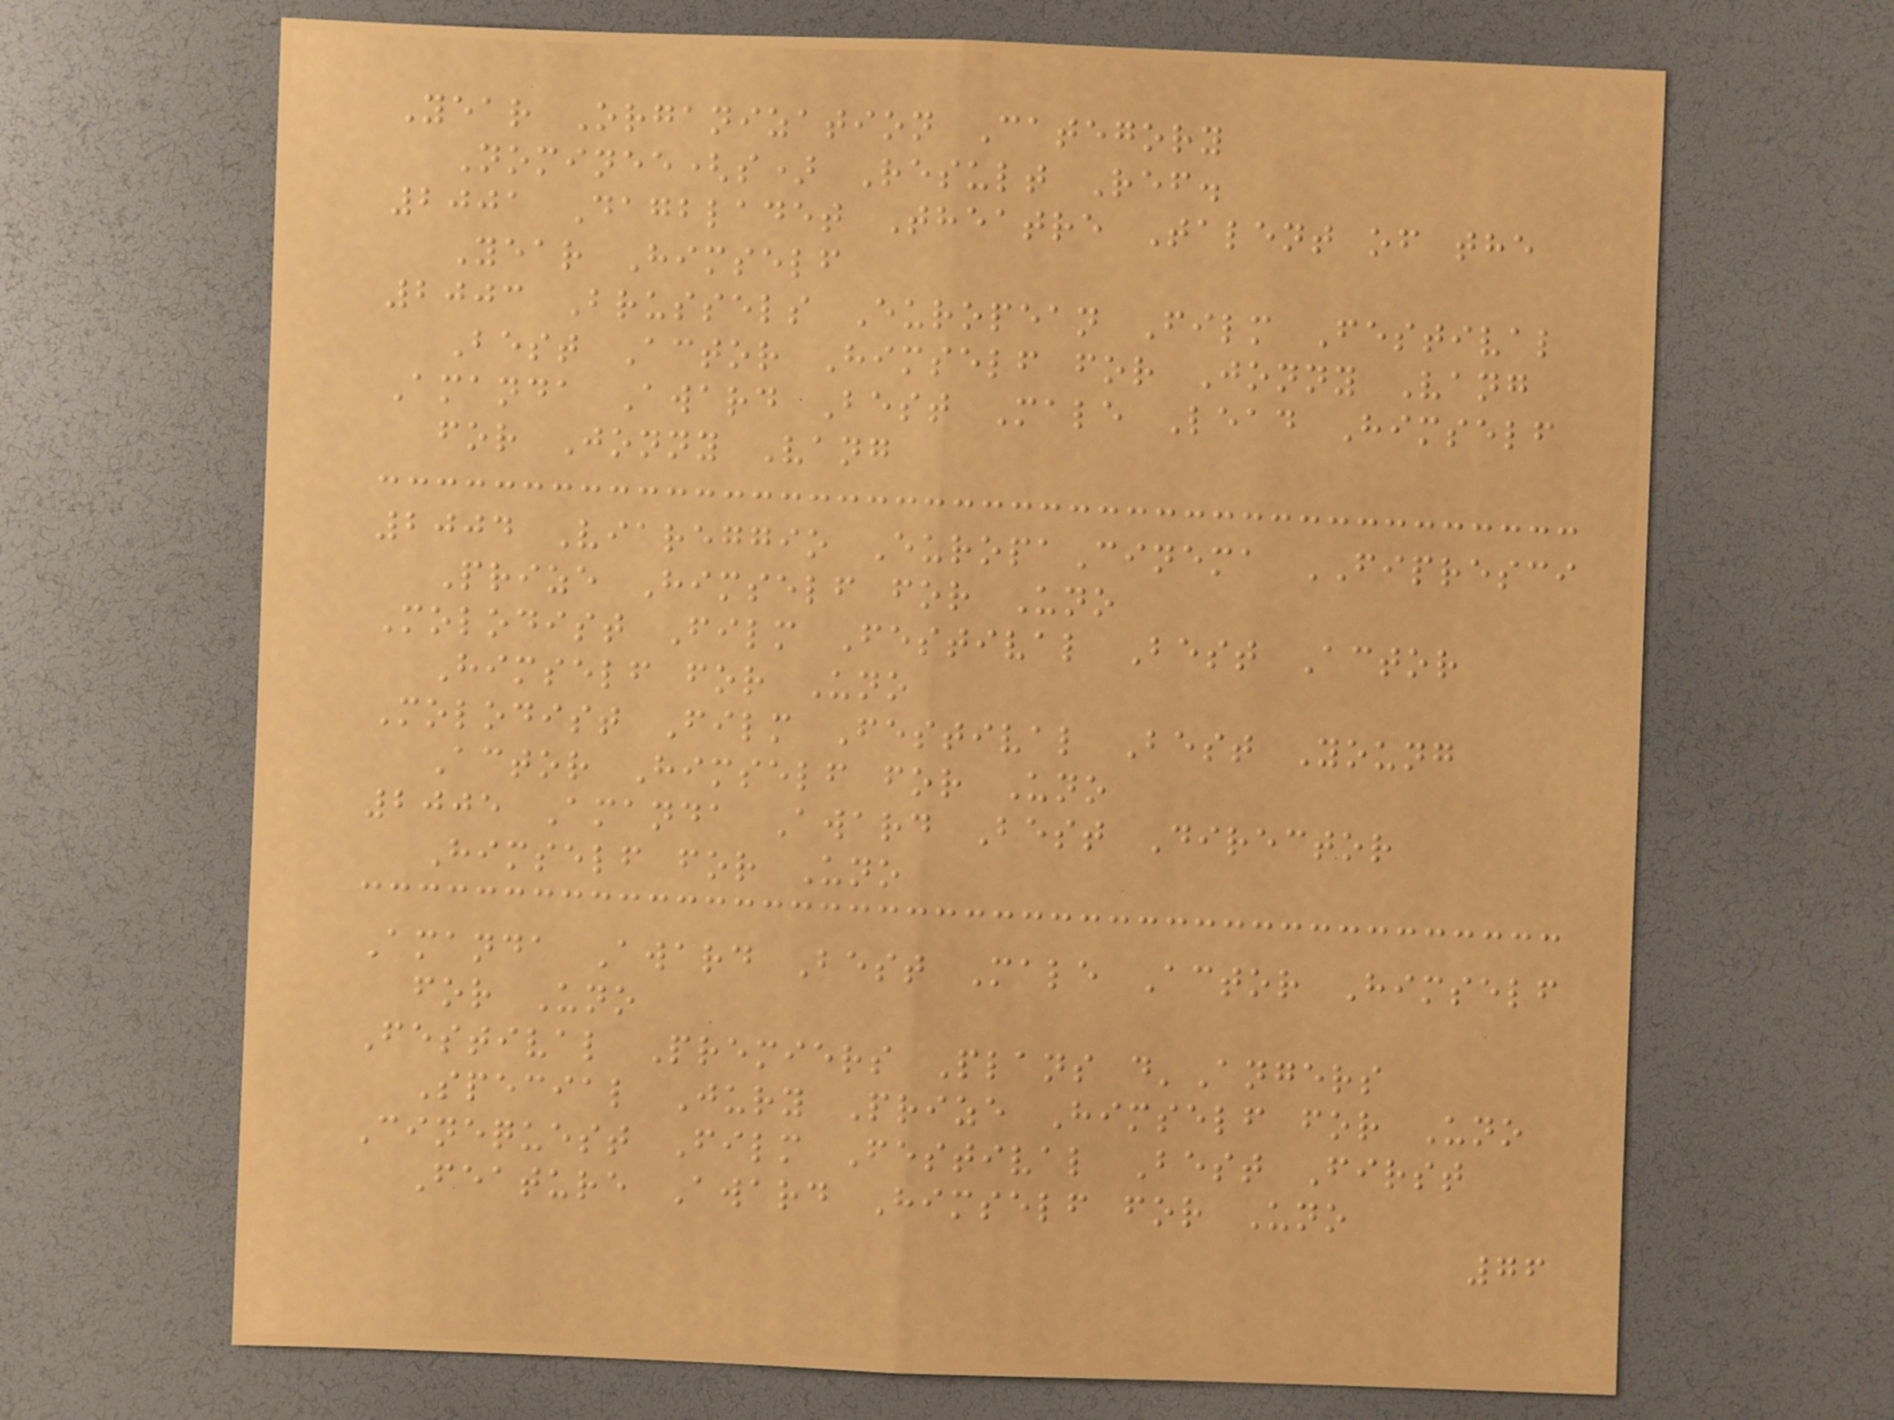Year Organization Category
Nominee(s) Result Ref.
2001 Dagbladet Theatre Talent of the
Year Himself
2003 Brussels European Film Festival
Best Actor Himself for Jonny Vang
Amanda Award Best Male Lead Himself
for Jonny Vang
2004 Viareggio EuropaCinema FIPRESCI
Prize Himself for Uno
Molodist Film Festival Best Actor
Himself for Uno
Molodist Film Festival Best Young
Actor Himself for Uno
2005 Amanda Award Best Director
Himself for Uno
Amanda Award Best Male Actor Himself
for Uno
Festival Premiers Plans d'Angers
Special Jury Prize Himself for Uno
Cinequest Film Festival Best First
Feature Award Himself for Uno
76
